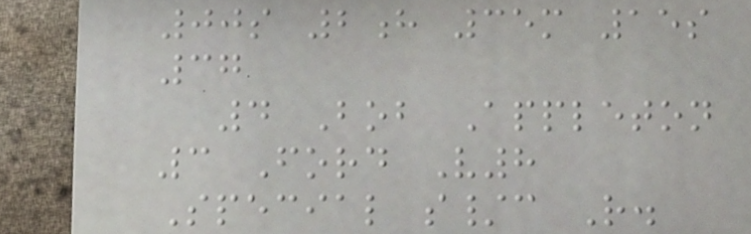00s 2h 35m 15s
37
4 Bob Appleton
3 Ford V8
Special s/c R.
